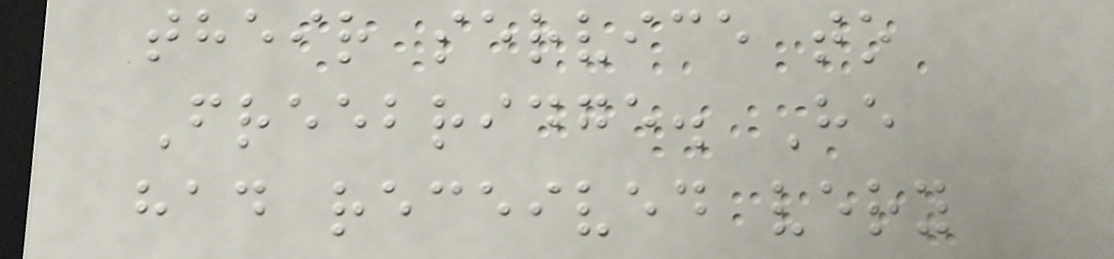their service to
Freebridge. He
had received very
